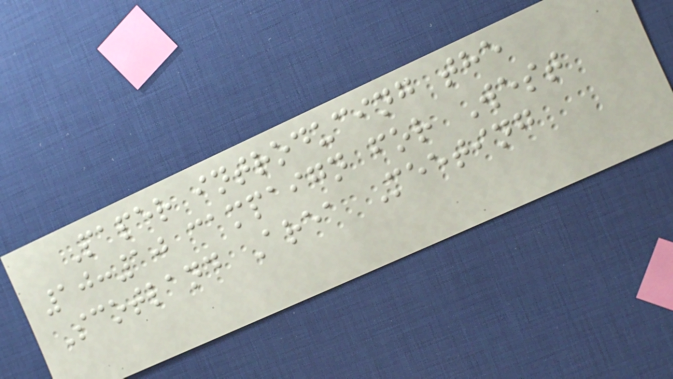Paper introducing the
10:10 campaign for West
Scotland Area Meeting
